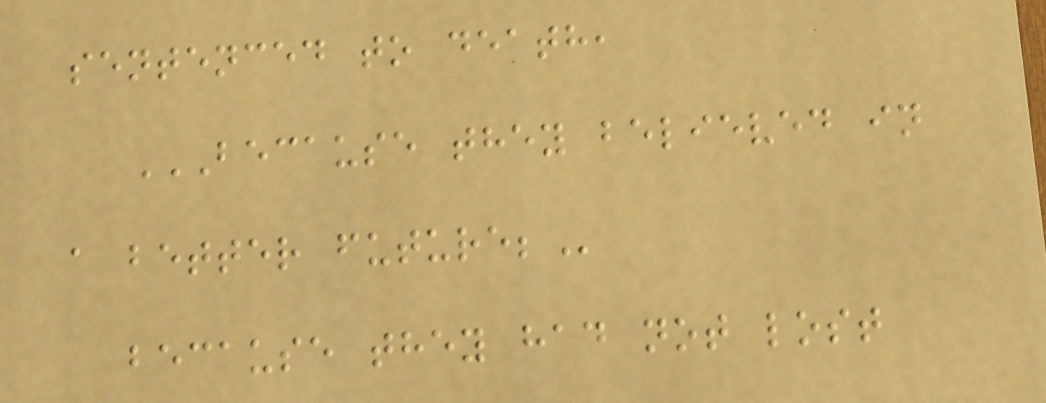sentenced to death,
BECAUSE THEY BELIEVED IN
A BETTER FUTURE;
because they had not lost
